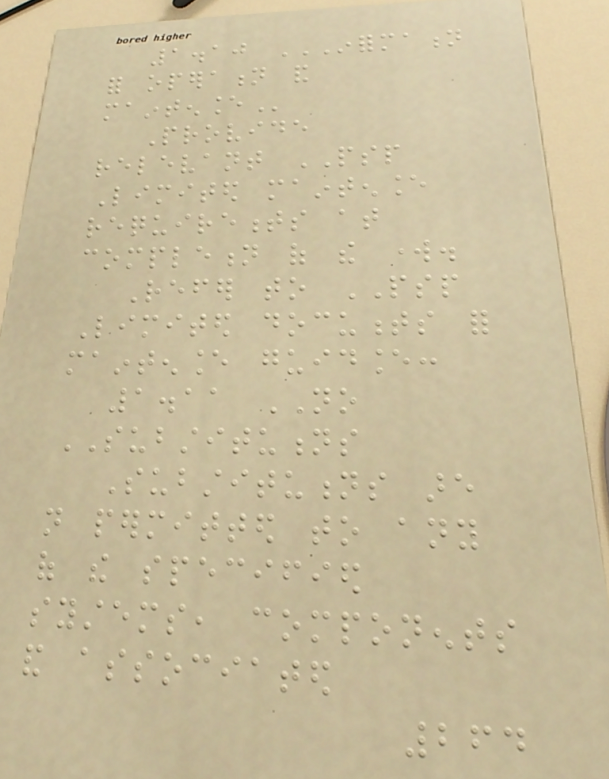1.10 INFORMATION
FOR OPERATION AND
MAINTENANCE
Provide
relevant PSP
Limited maintenance
requirements at
completion of the work.
Refer to PSP
Limited documents for
maintenance guidance:
1.11 NO
SUBSTITUTIONS
Substitutions are
not permitted to any
of the specified
systems, components
and associated
264
